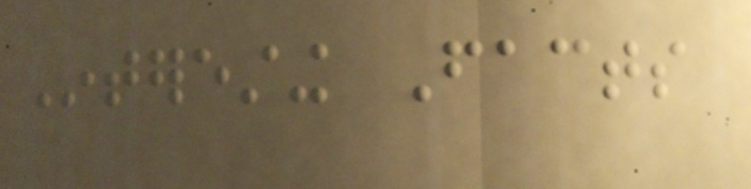Interesting Facts
